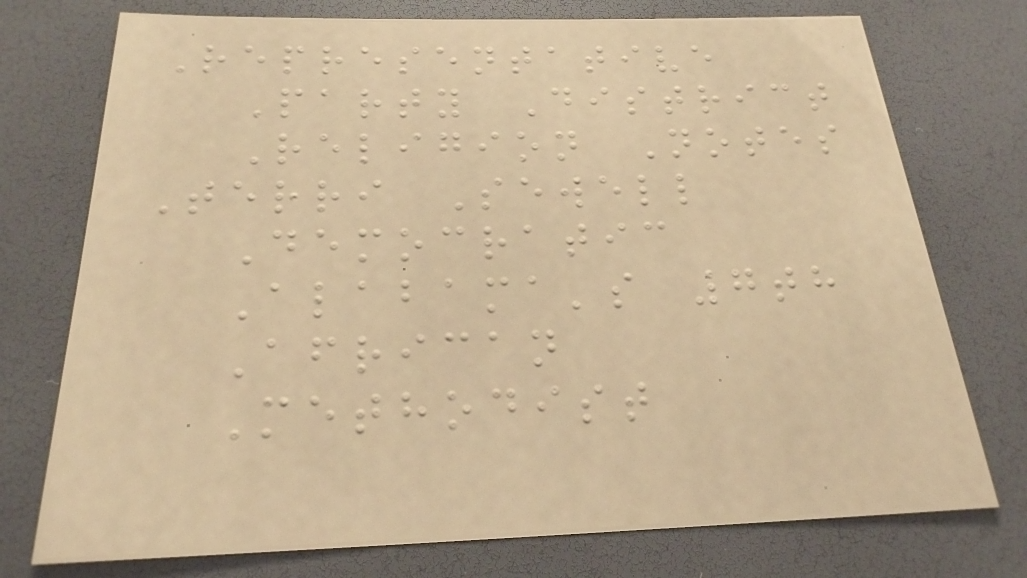Representative
Party District
Religion Notes
Terri Sewell
Democratic
Alabama's 7th
African
Methodist
